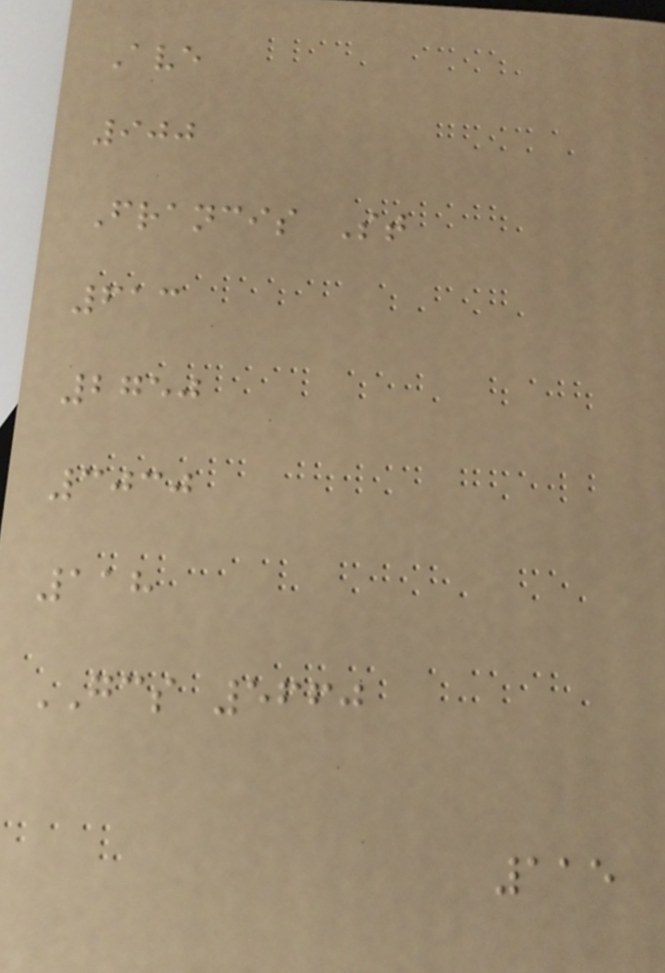Ave
900
Francis St
613
2750
3030
118
GCS 5660
115
